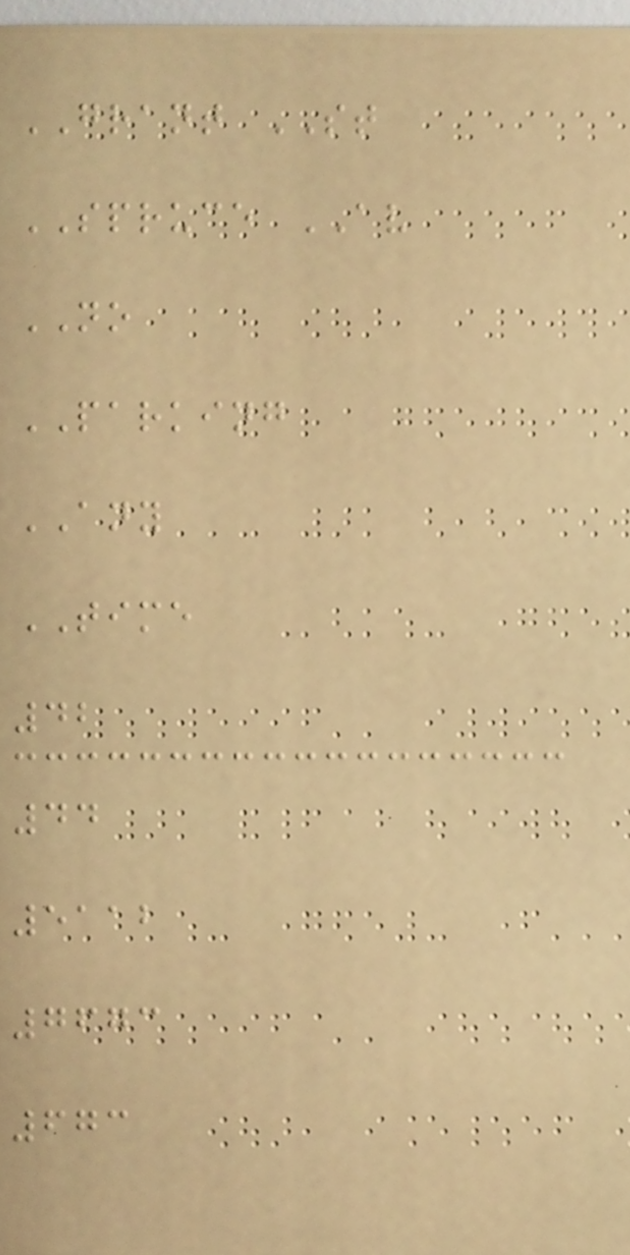GRANT ST
SPRUCE AV
NO
PARKING
ANY
TIME
42
44
5112
7673
673
